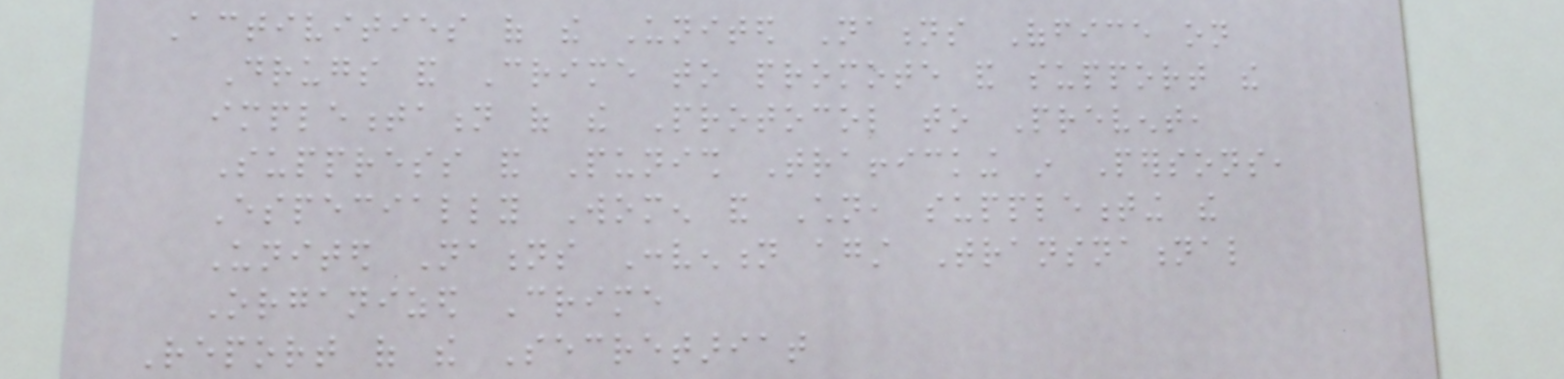Activities of the United Nations Office on
Drugs and Crime to promote and support the
implementation of the Protocol to Prevent,
Suppress and Punish Trafficking in Persons,
Especially Women and Children, supplementing the
United Nations Convention against Transnational
Organized Crime
Report of the Secretariat
